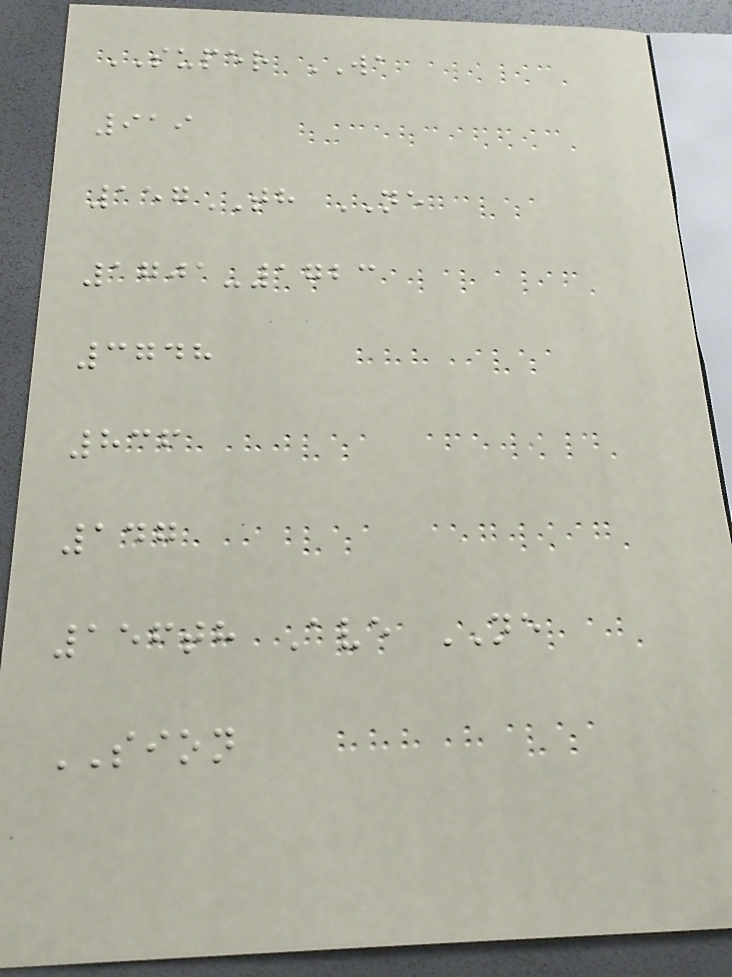SUPER WA
919
157TH NE
1701-1723
3748
836
147
156th Ave NE
SION
